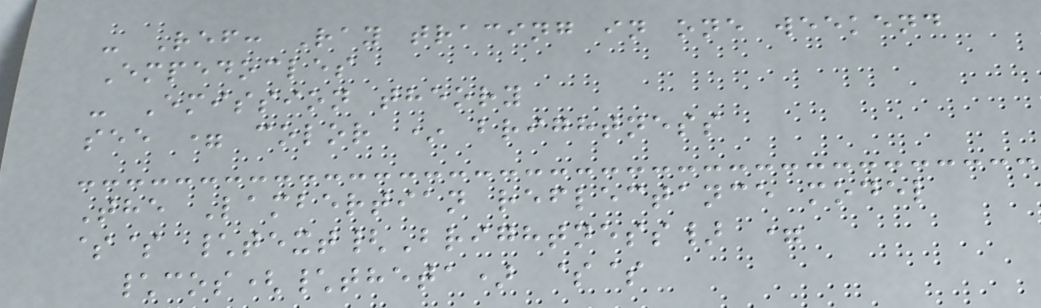- Ref: Ray tracing in one weekend
Empedocles
- Emission theory
see = color * brightness
The Lambertian reflectance model
$$ \text{Brightness} =
\cos(\theta) $$
